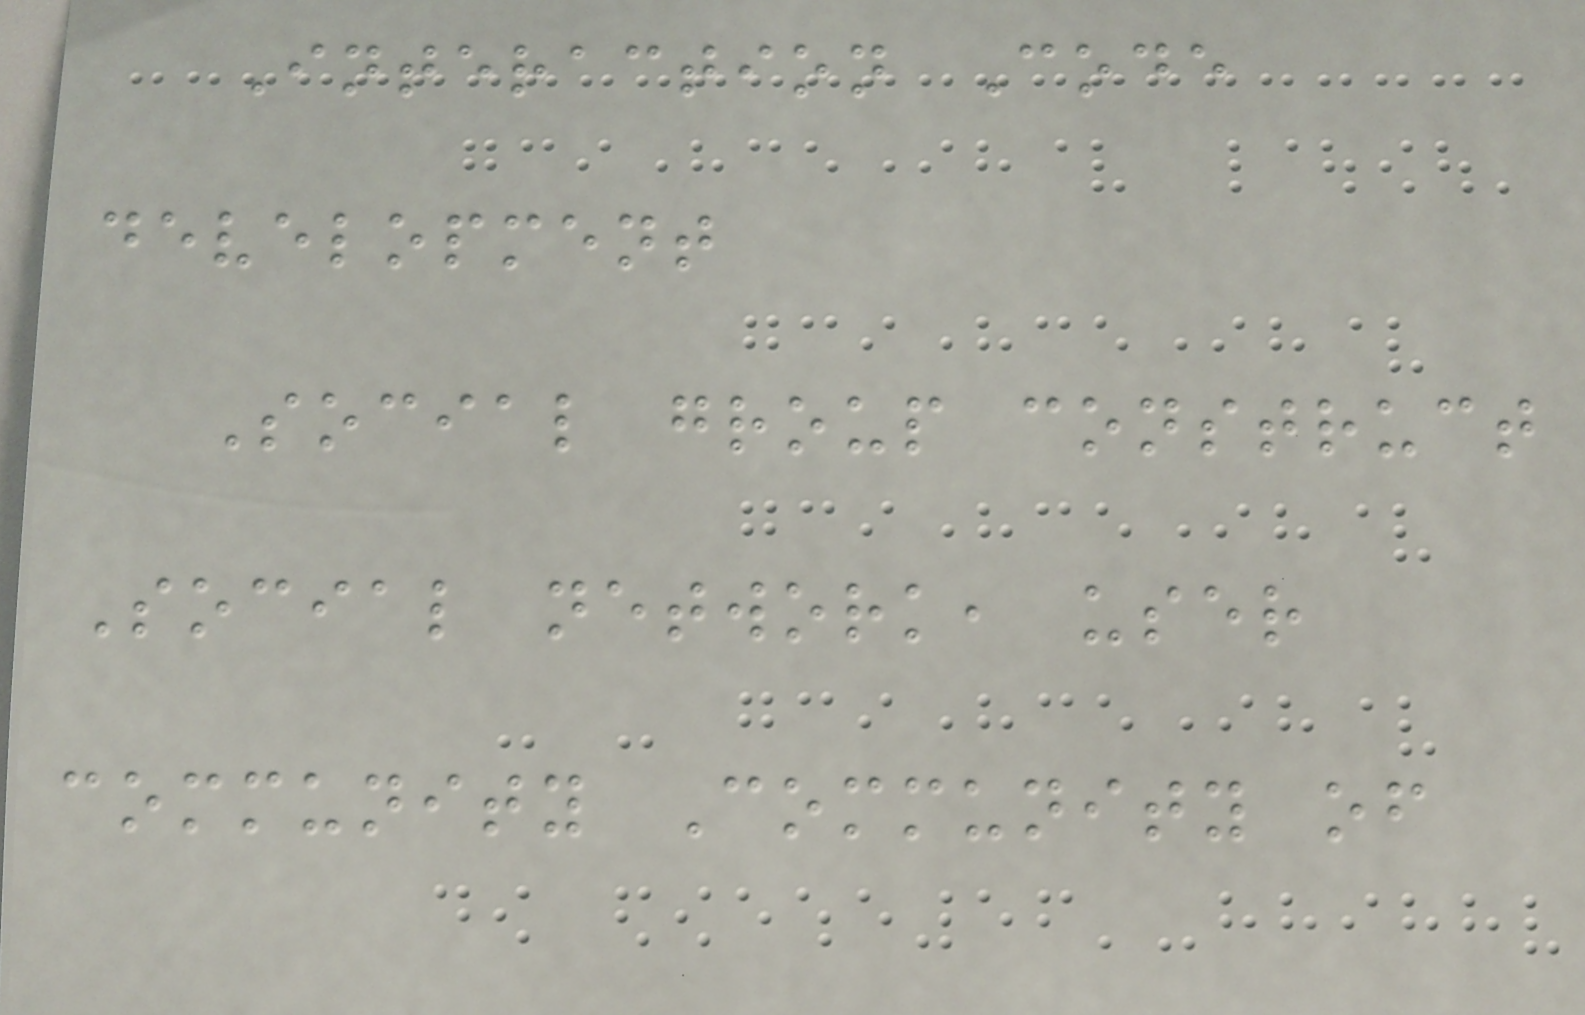Interaction Code
development
Social group construct
Social network, user
community Community of
